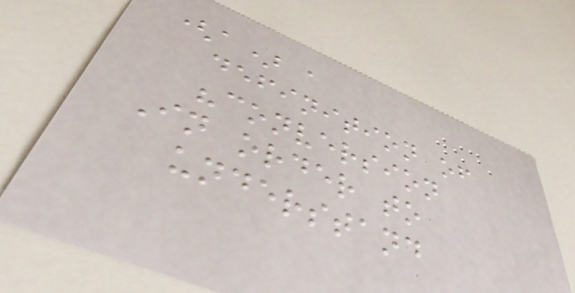(a) a
definition of
"conversion
In order to
understand
